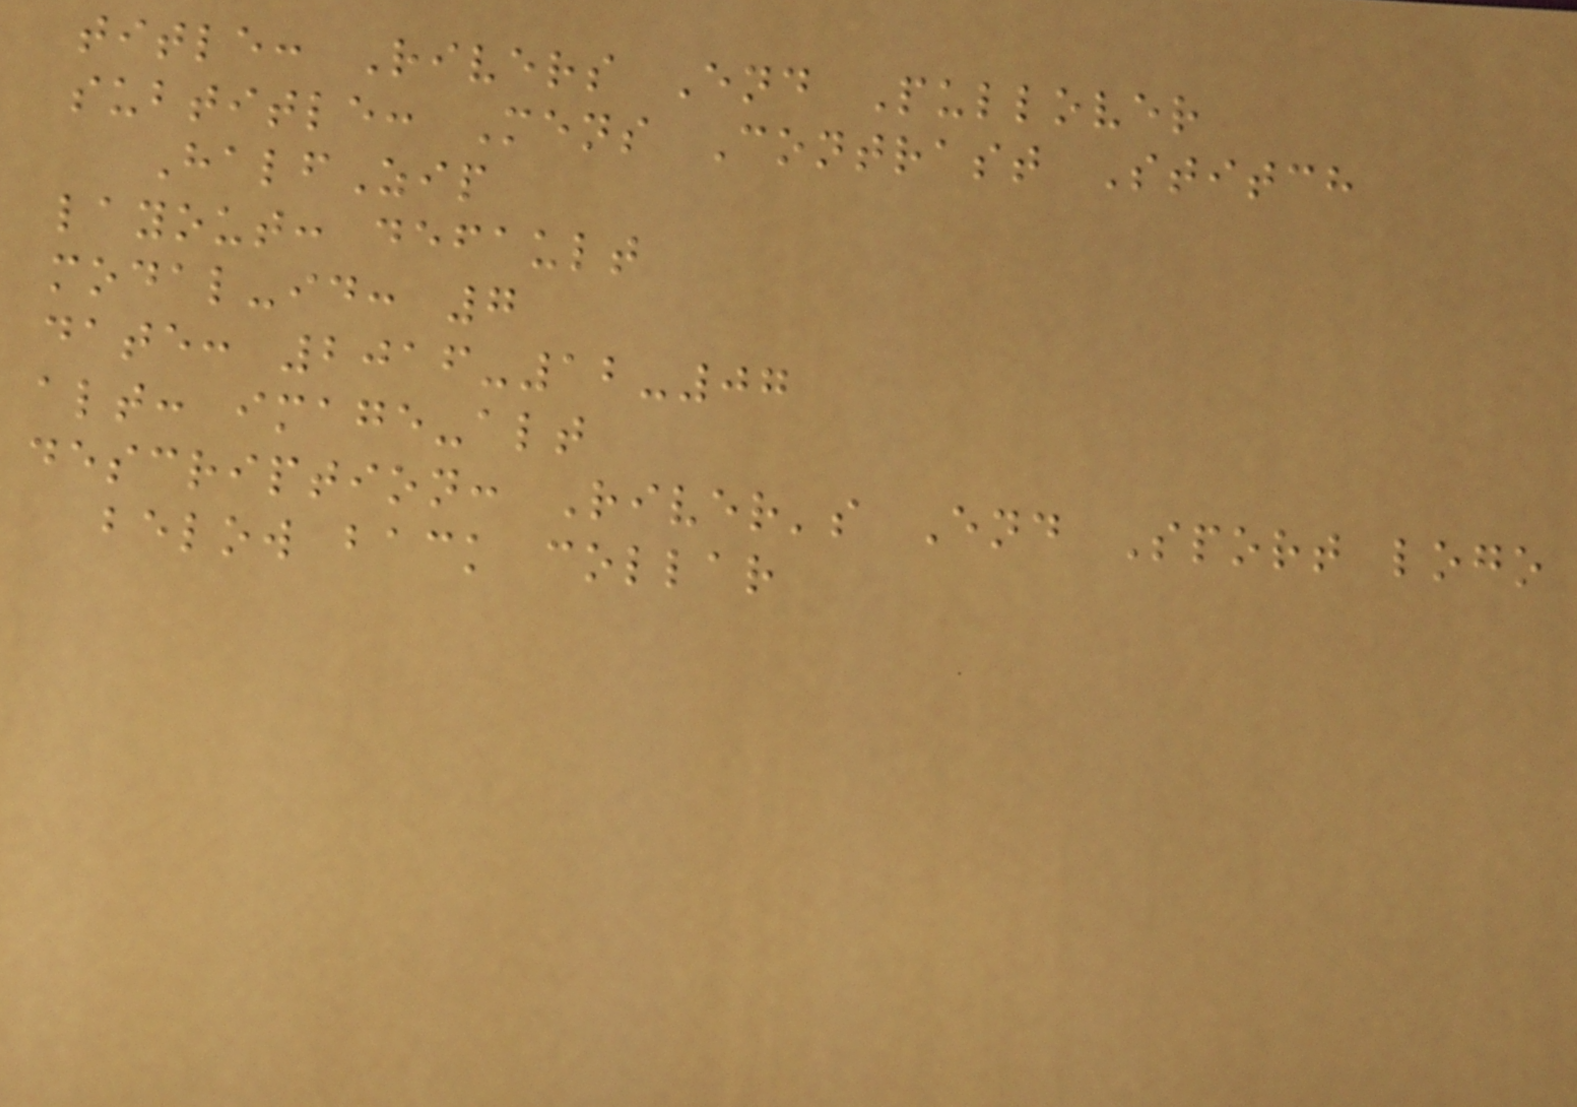title: Rivers End Pullover
subtitle: Mens Contrast Stitch
HalfZip
layout: default
modal-id: 7
date: 2016-12-07
alt: image-alt
description: River's End Sport logo
below back collar
